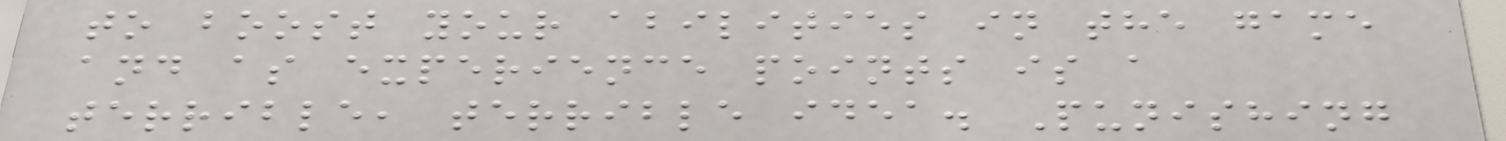to boost your abilities in the game
and as experience points is a
terrible, terrible idea. Punishing
